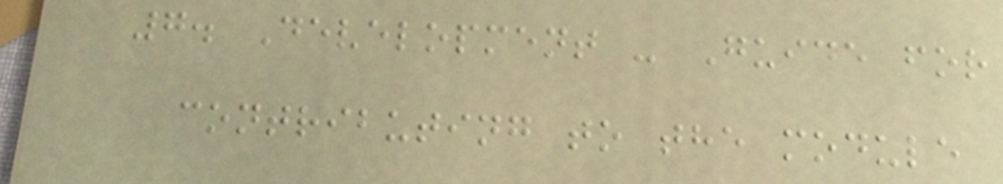7. Development - Guide for
contributing to the module
